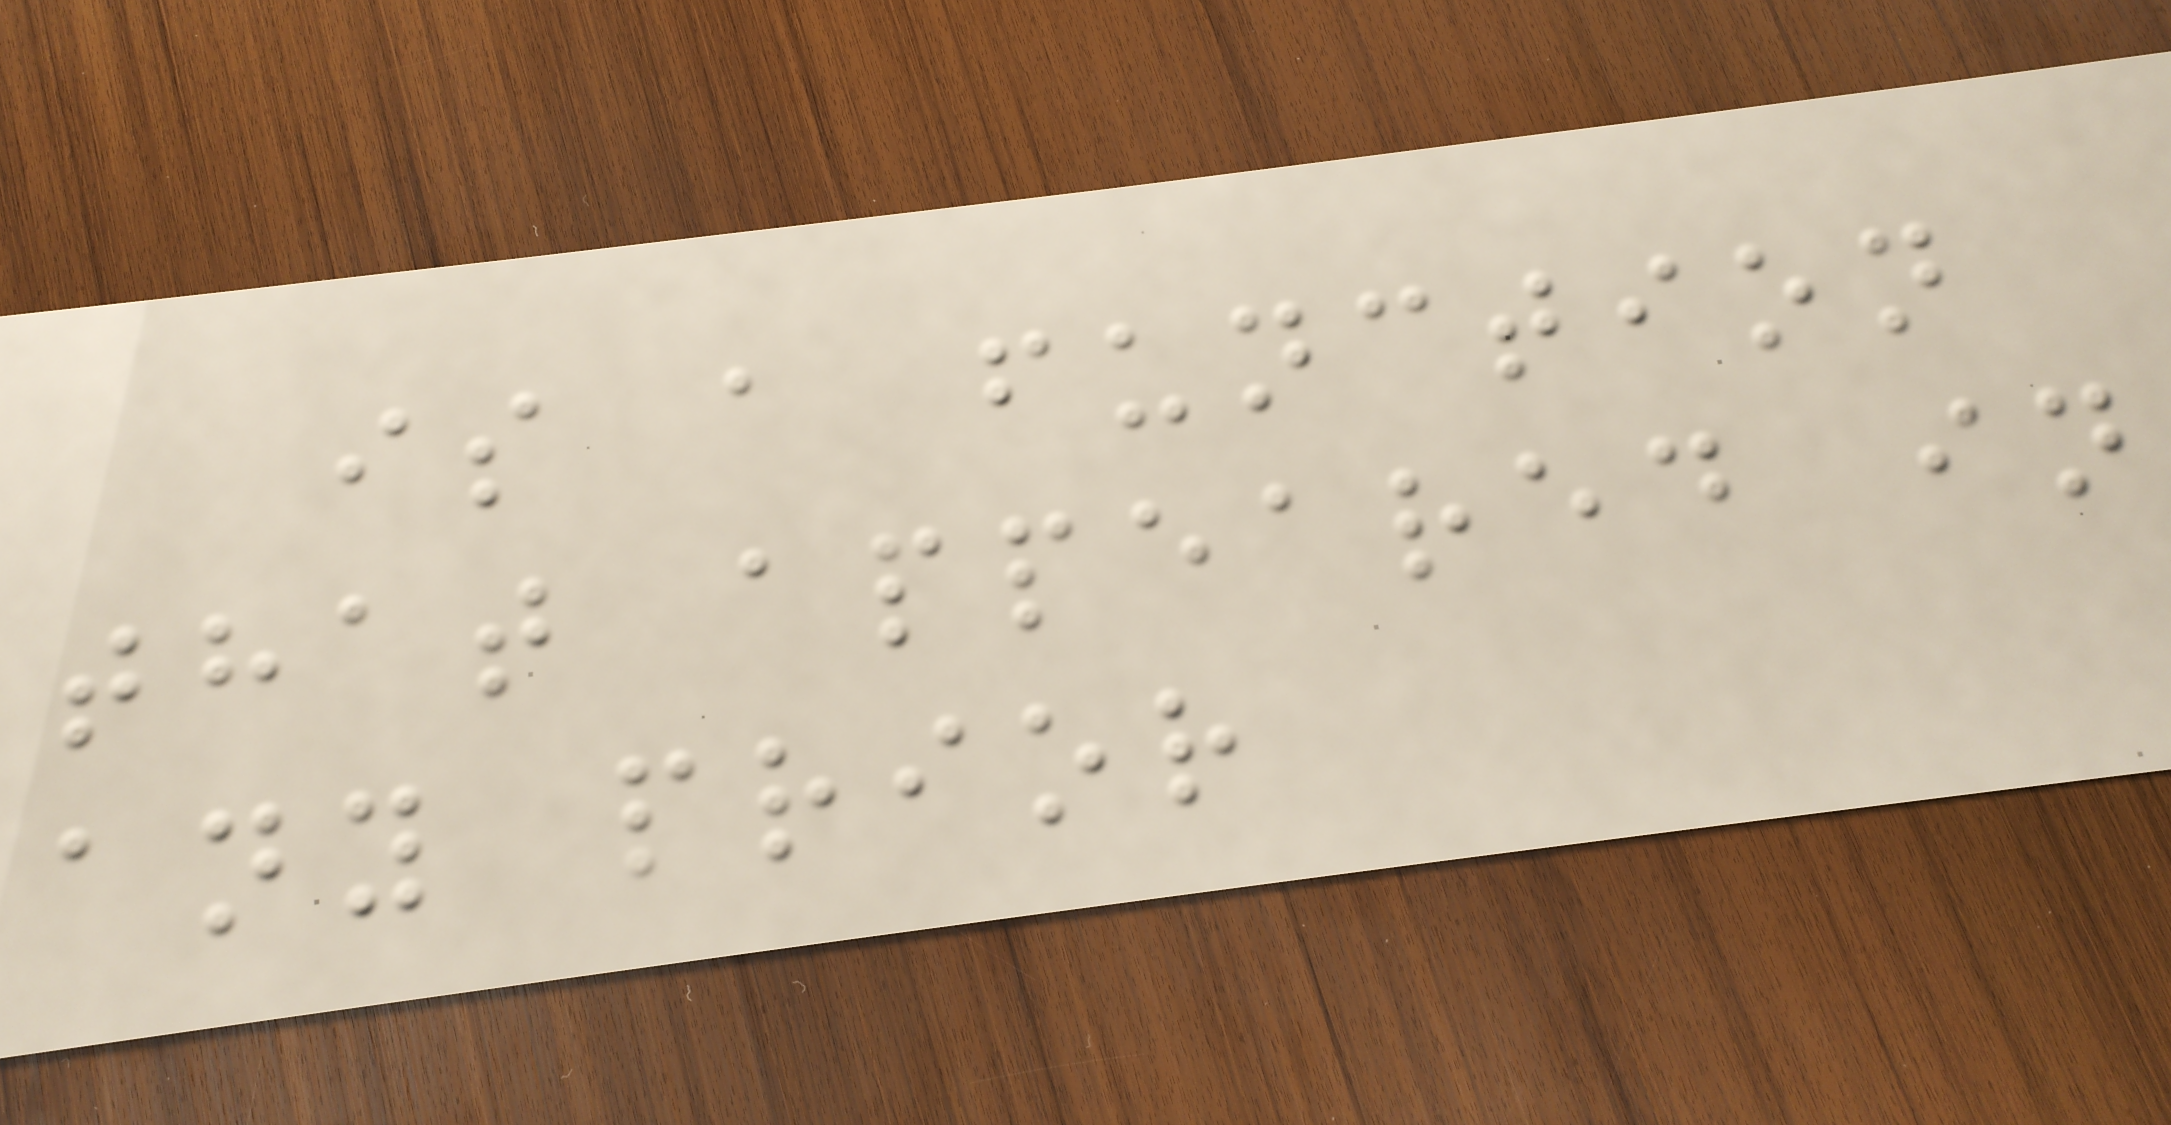is a function
that appeared in
any prior
